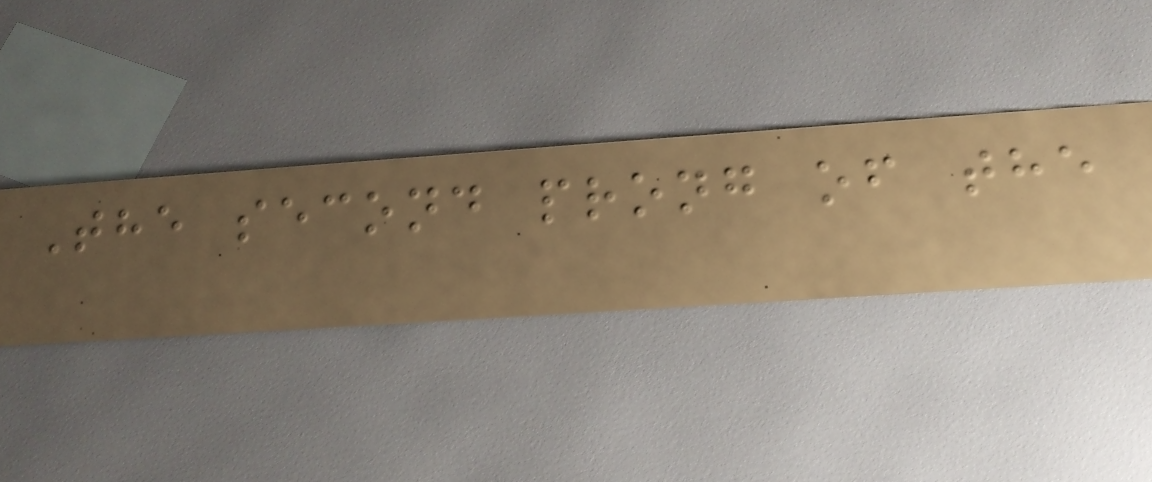The second prong of the
